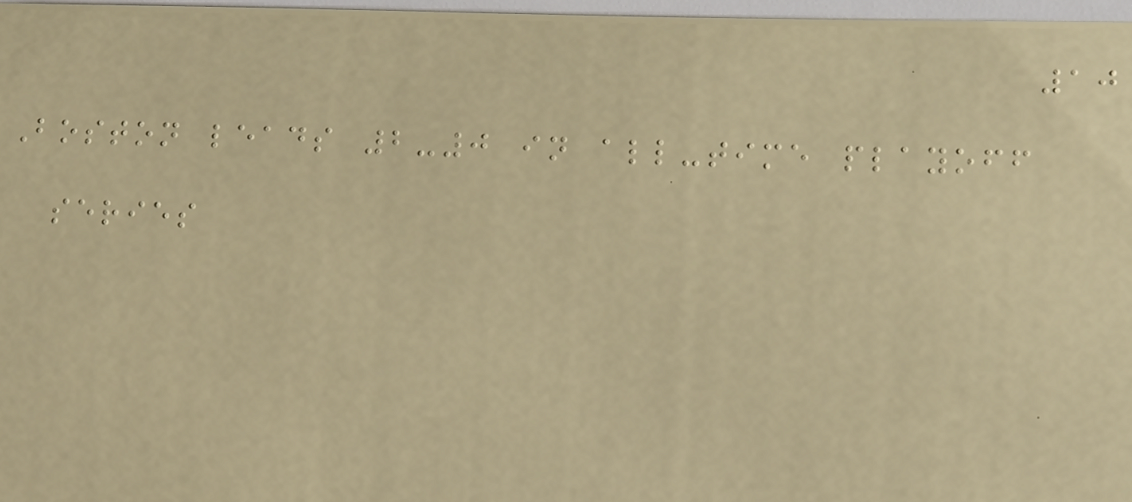10
Boston leads 2-0 in all-time playoff
series
